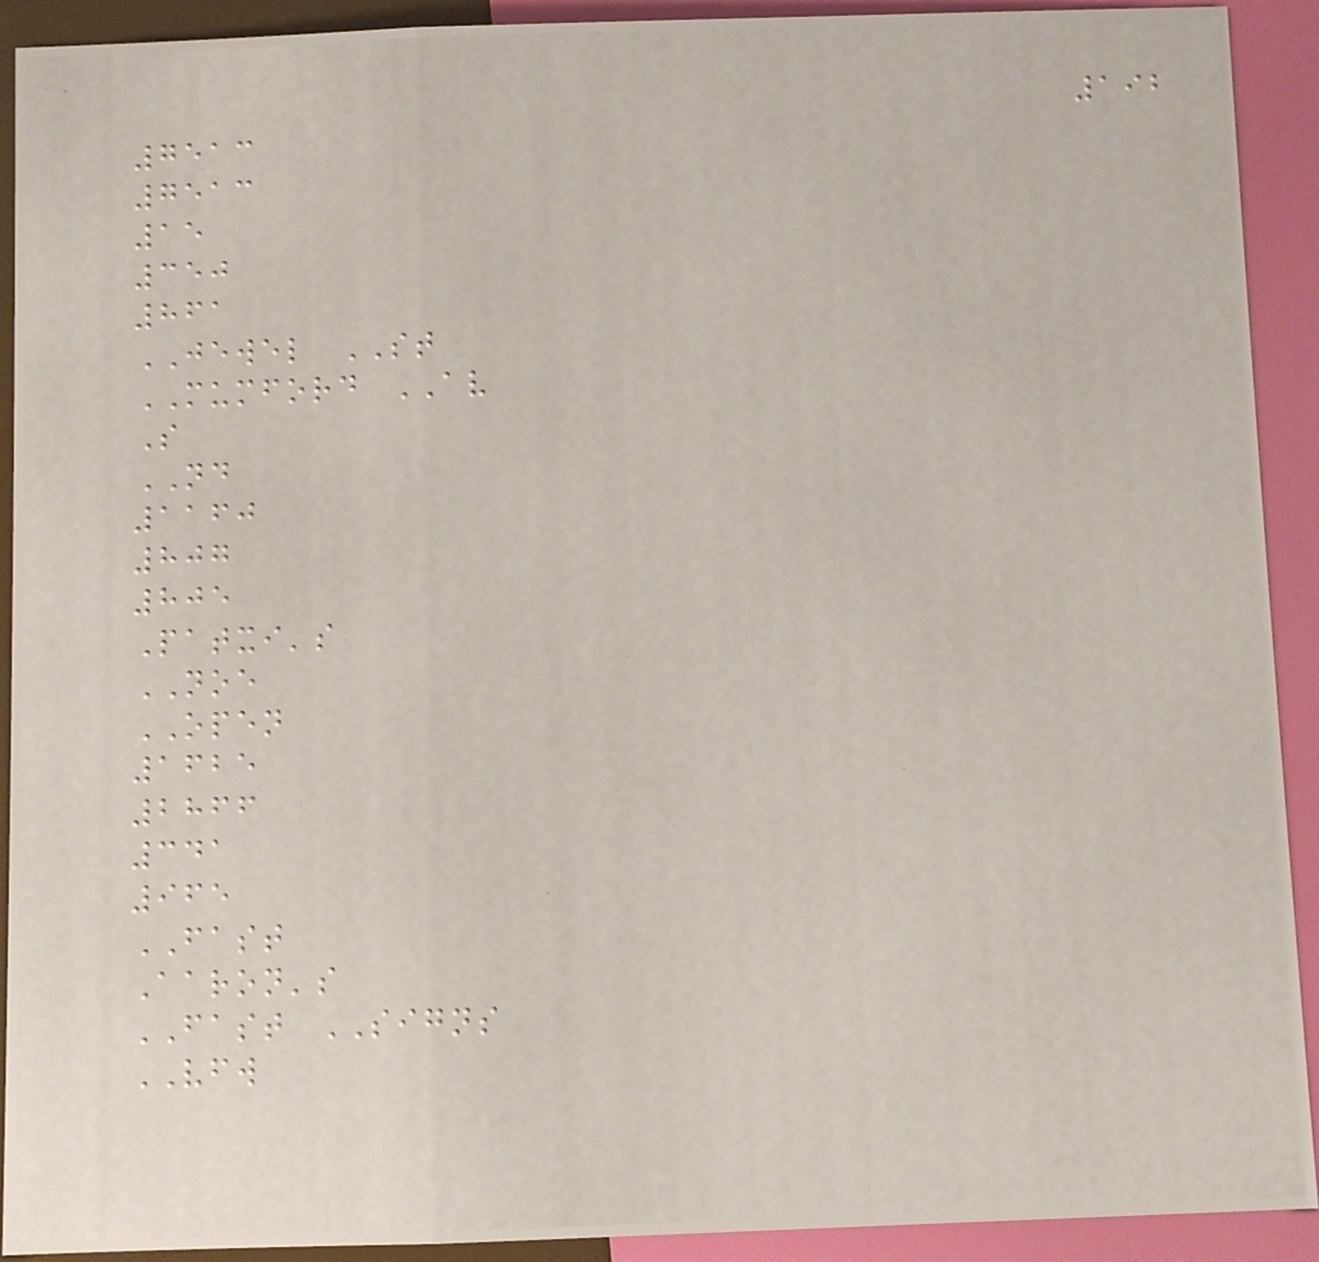192
7513
7513
15
350
861
JEWEL ST
MUMFORD AV
S
ND
1160
807
805
Patxi's
NOE
OPEN
1625
2866
341
965
FAST
Aaron's
FAST SIGNS
VFW
